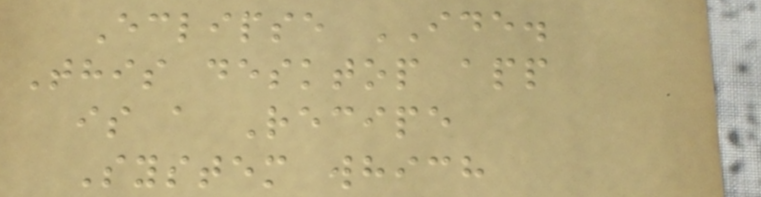Eclipse IDE.
This desktop app
is a Recipe
System which
